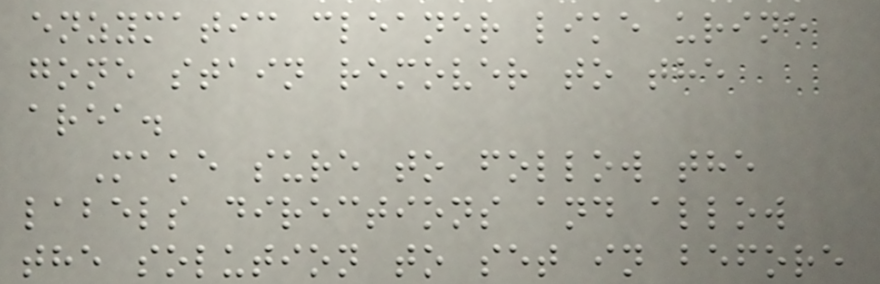enzymatic cleaner like urine
gone stain remover to the
area.
Make sure to follow the
labels directions and allow
the solution to set in before
